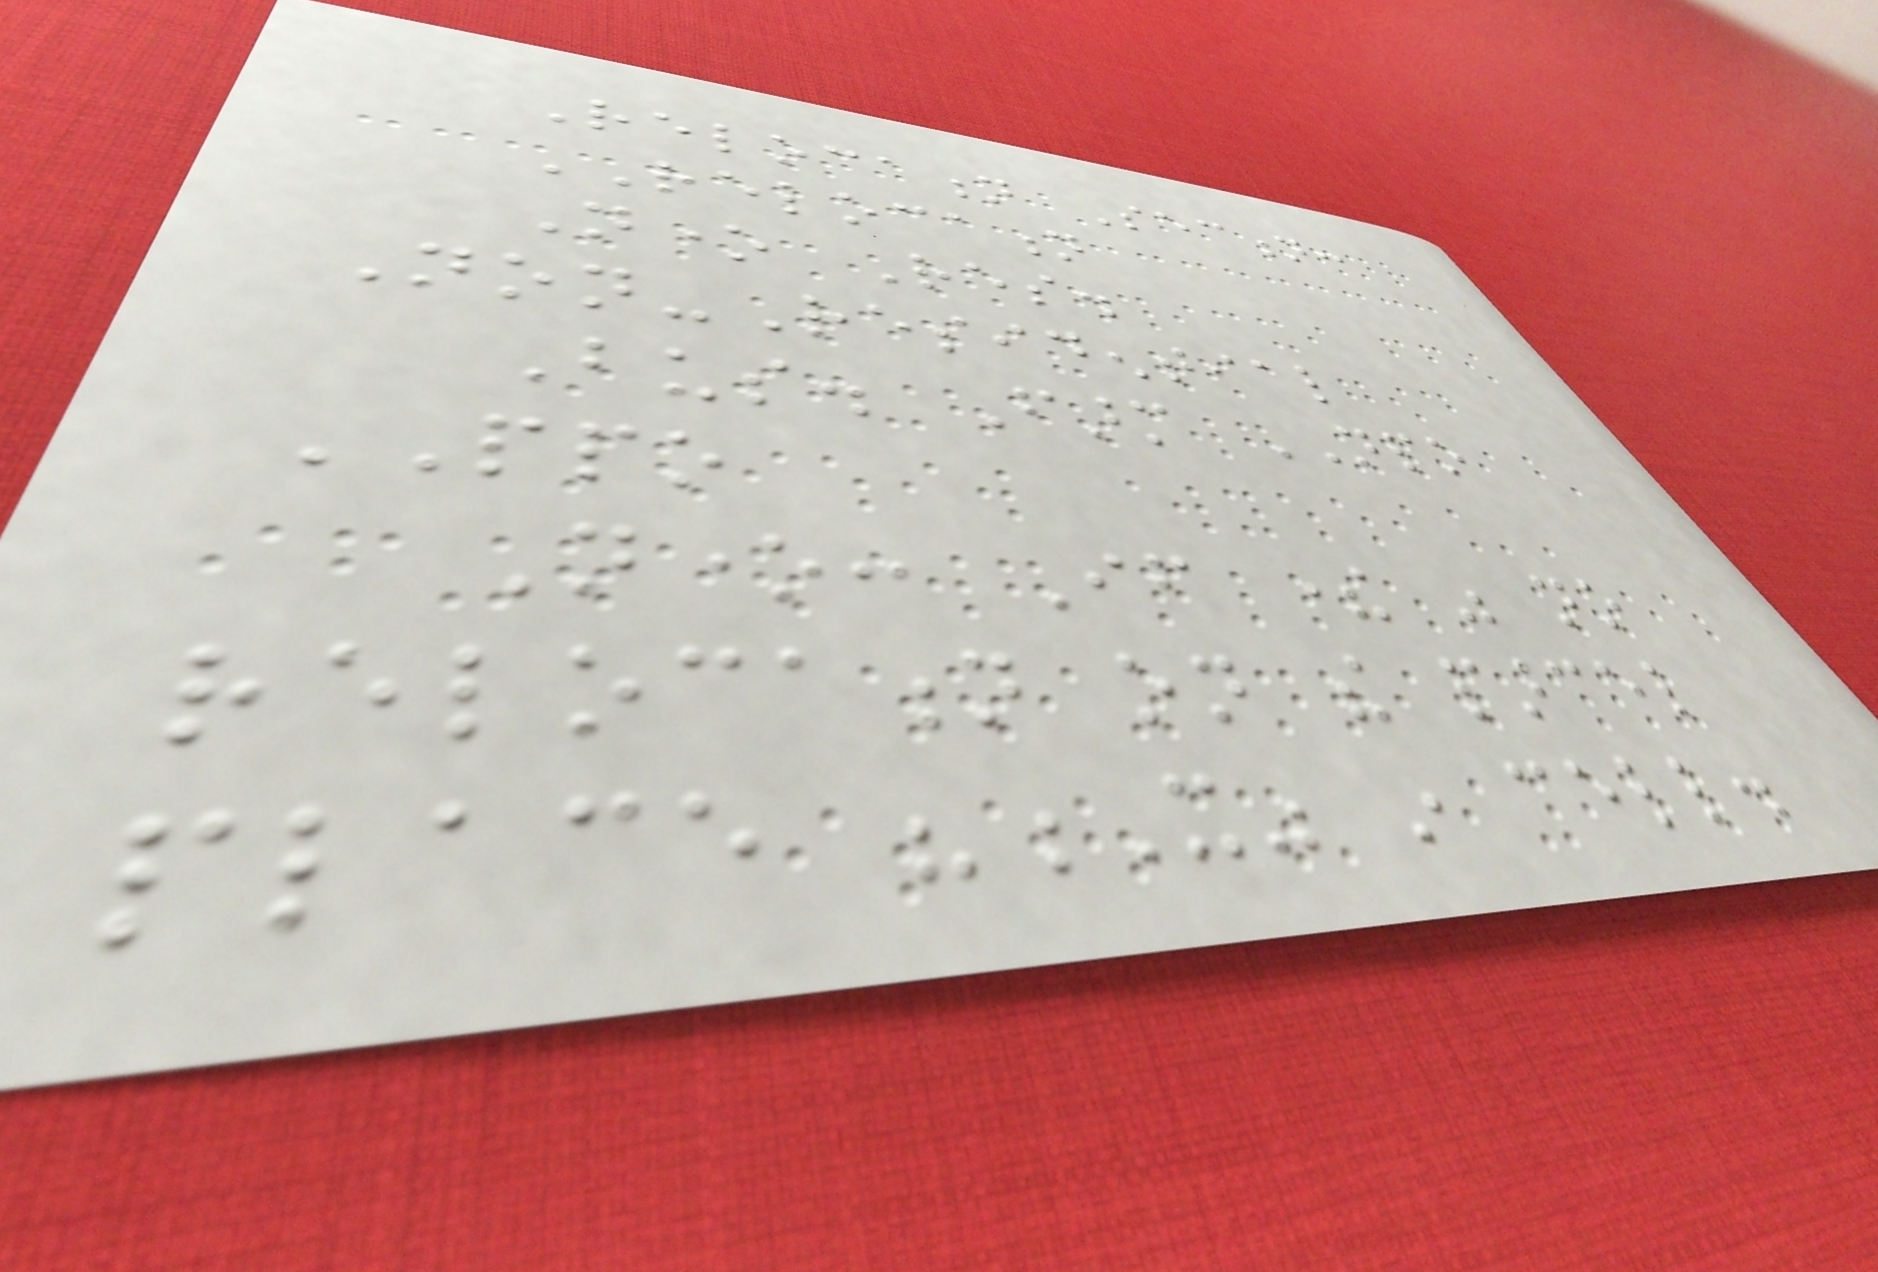Relocation Section:
RELOCATION
None Res.
Non-Residential
Bus. Farm NPO
PPO
None: If there was no
relocation on the parcel
place "X" in cell.
